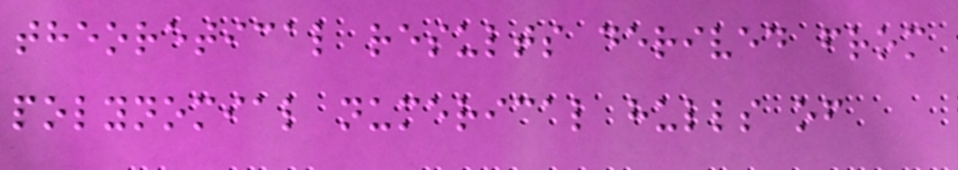theoretical results derived from
polynomial numerical hulls of
